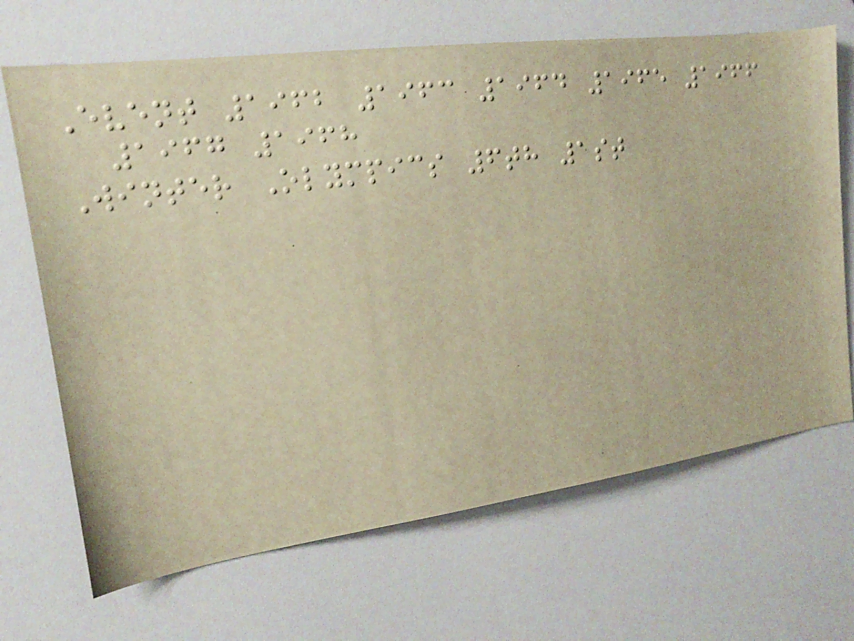Event 1962 1963 1964 1965 1966
1967 1968
Winter Olympics 6th 1st
